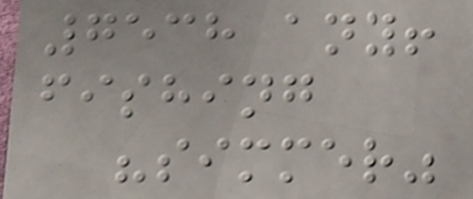7538 any!
fishing
"simmer"
